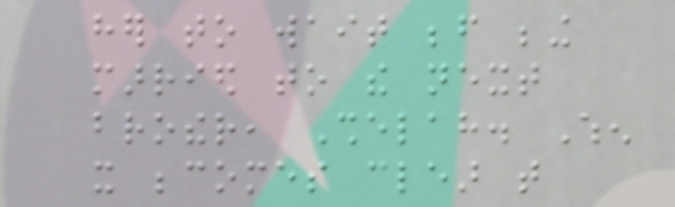her to wait before being
married to the next
brother, Shelah. When
it becomes clear that
